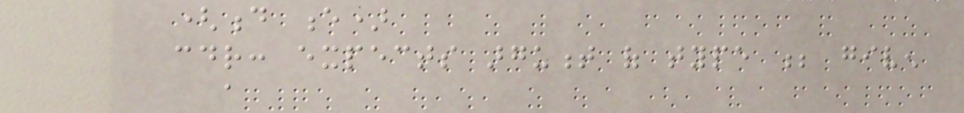(d e)
cdr: expects argument of type ; given
a
